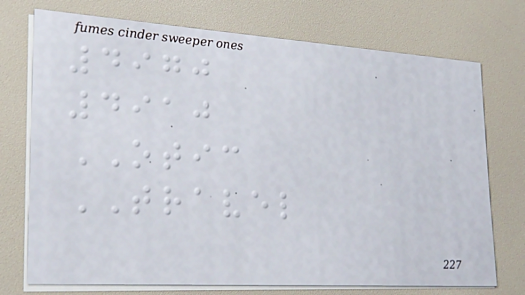4970
4910
OTIC
TRAVEL
